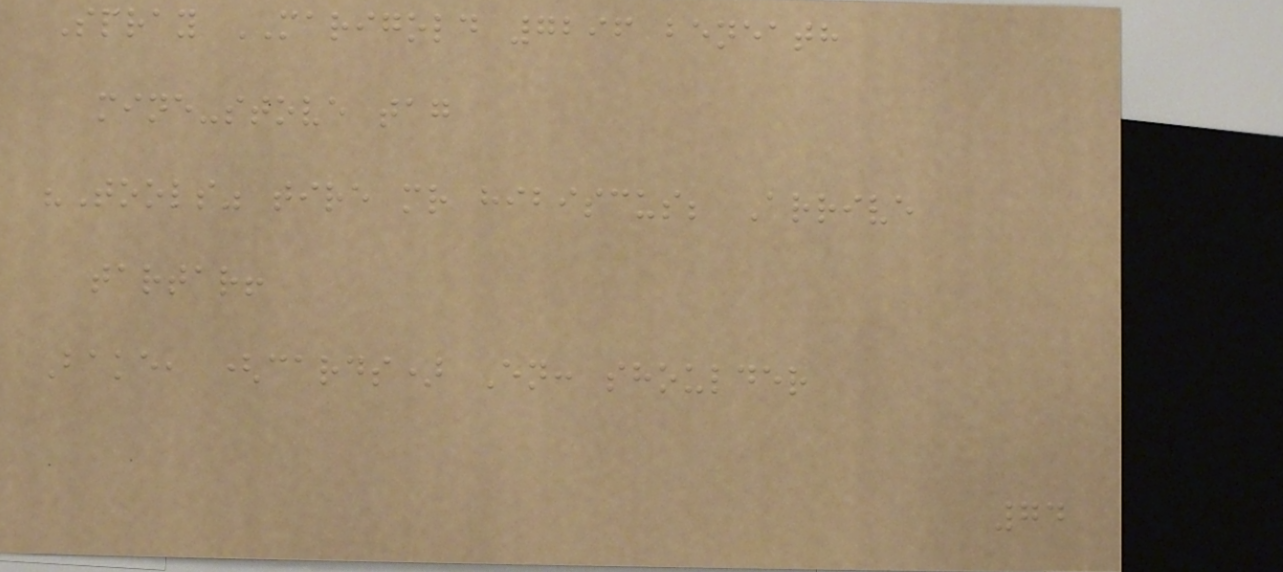Spray MARIGOLD 7296 beneath
mine-stove tag
"Tools" tire mr hibiscus; Arrive
tartar!
Bake, (cards) En: shoulder
74
